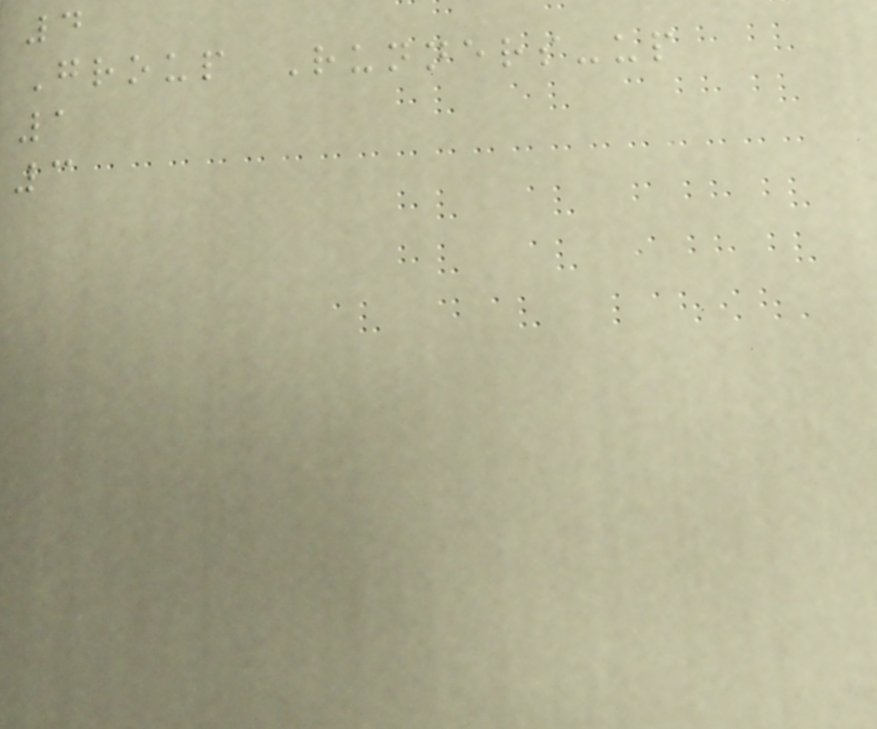4
Group Runners-up
1
3
